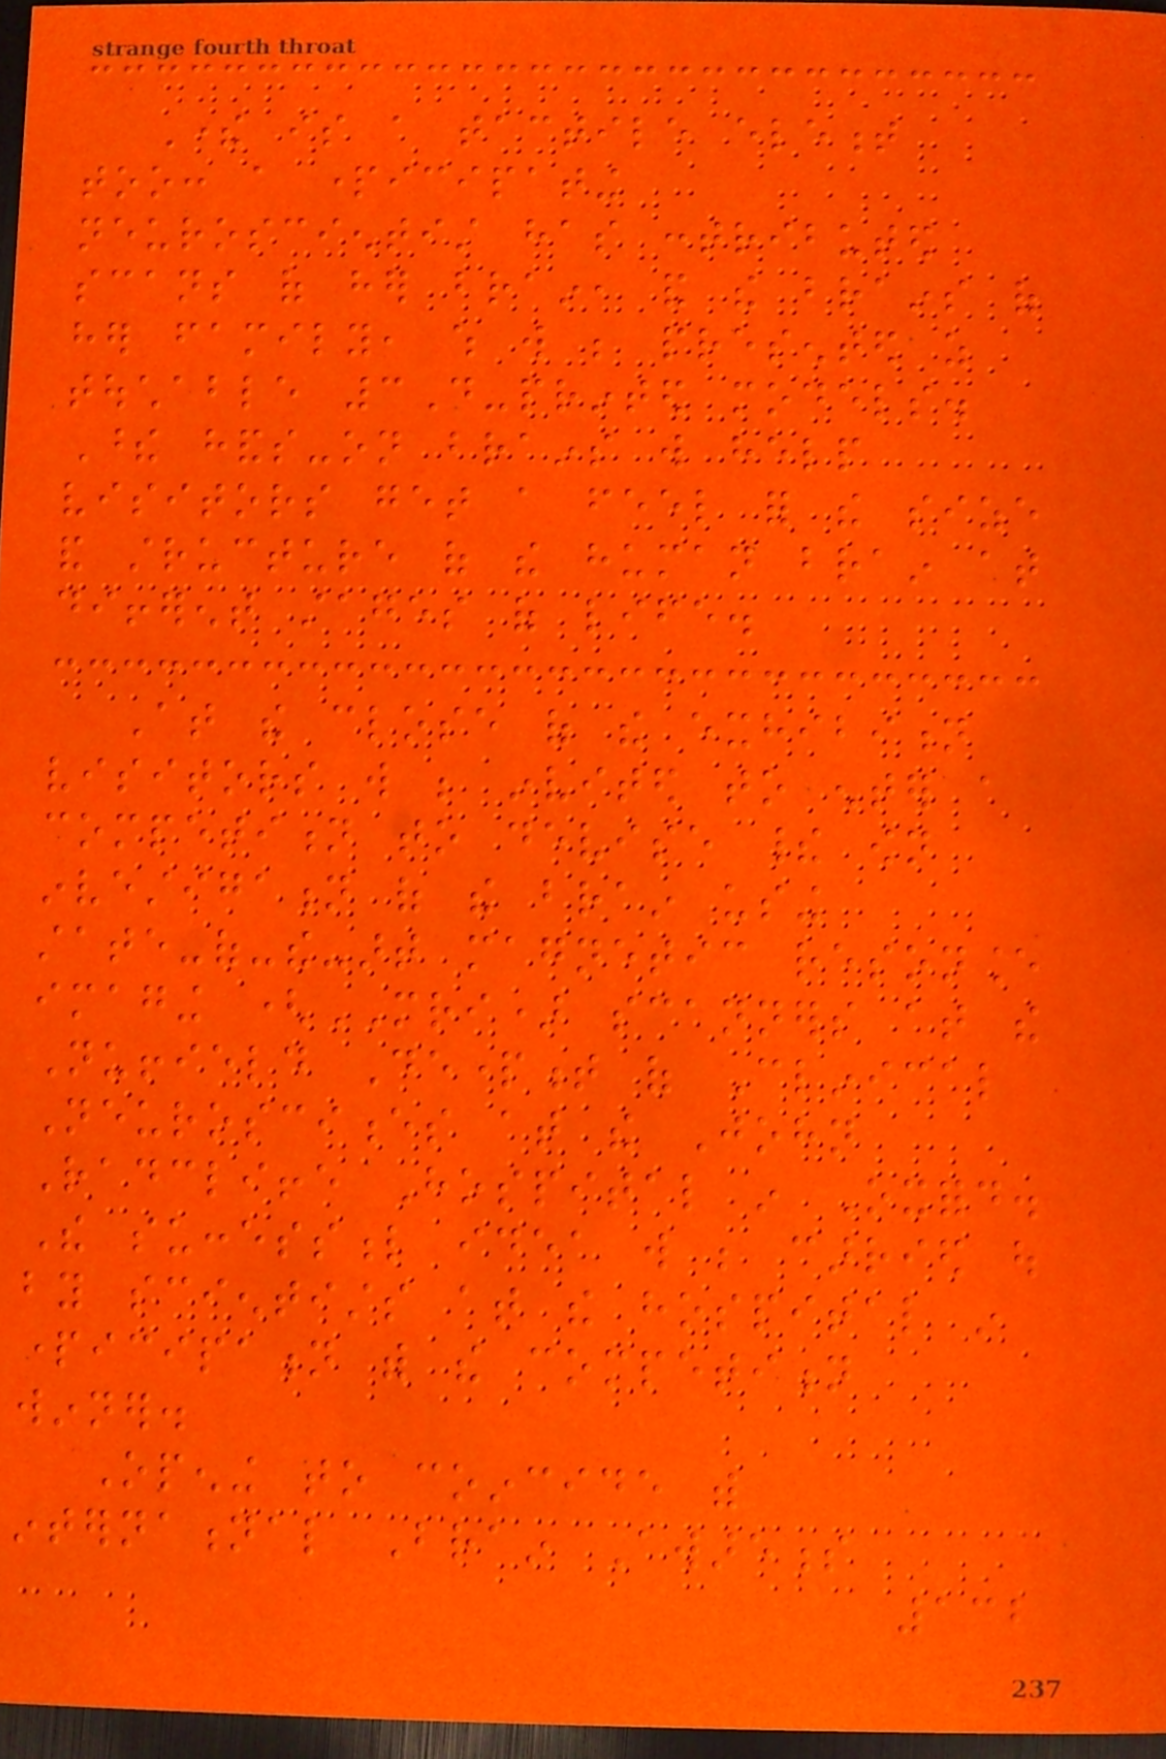There is a tactile element
too: a participating
neuroscientist has contributed
scans of her brain, and the brains of
her family, which will be presented as
touchable 3D-printed models.
These hands-on brains will help
visitors get a feel for the size
and structure of the human brain at
different stages of life.
At the close of the exhibition
visitors will be invited to enter a
competition to devise their own
investigation of the brain using
state-of-the-art magnetic resonance
imaging (MRI) scanners at the
Nuffield Department of Clinical
Neurosciences at the John
Radcliffe Hospital in Oxford.
The successful idea will be carried out
by scientists at the hospital in
participation with the competition
winner.
Opening to coincide with
international Brain Awareness
132
